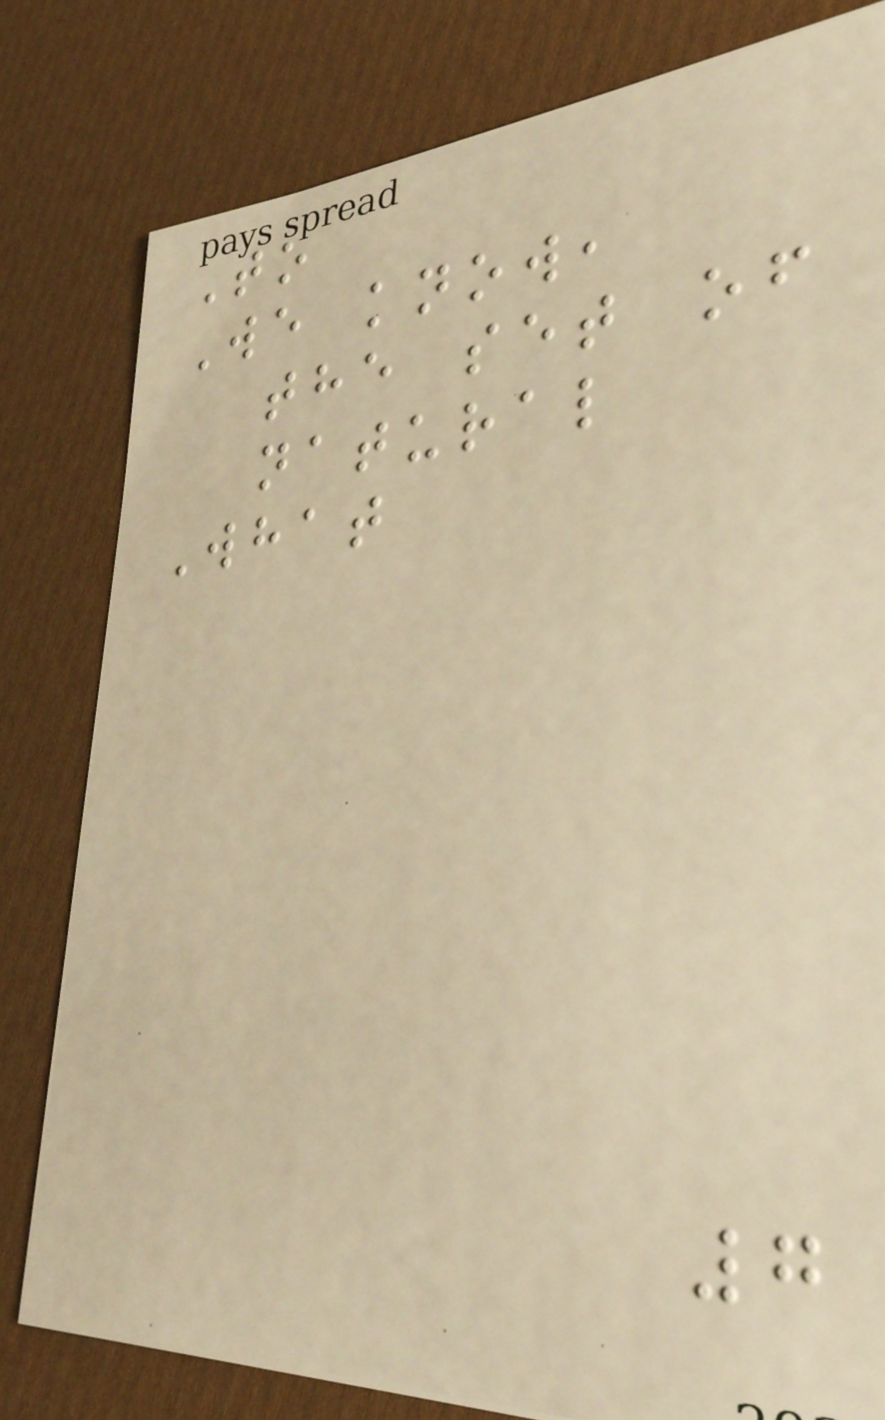To
We know,
the set of
natural
What
7
